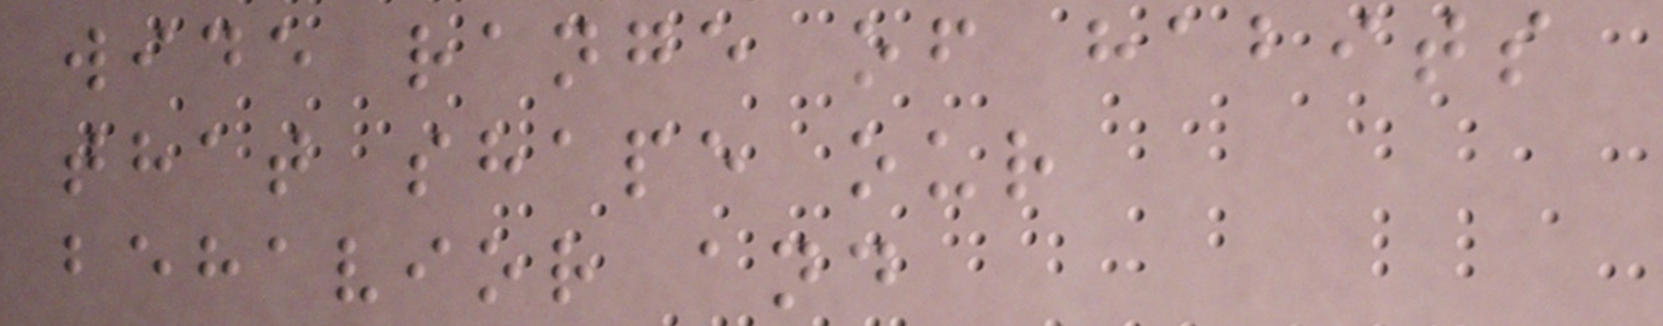wide range of habits
that shape our
behavior and
